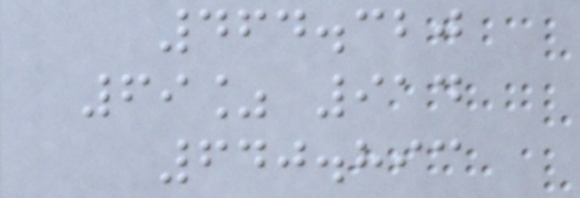464.320
69% 914
640.893
